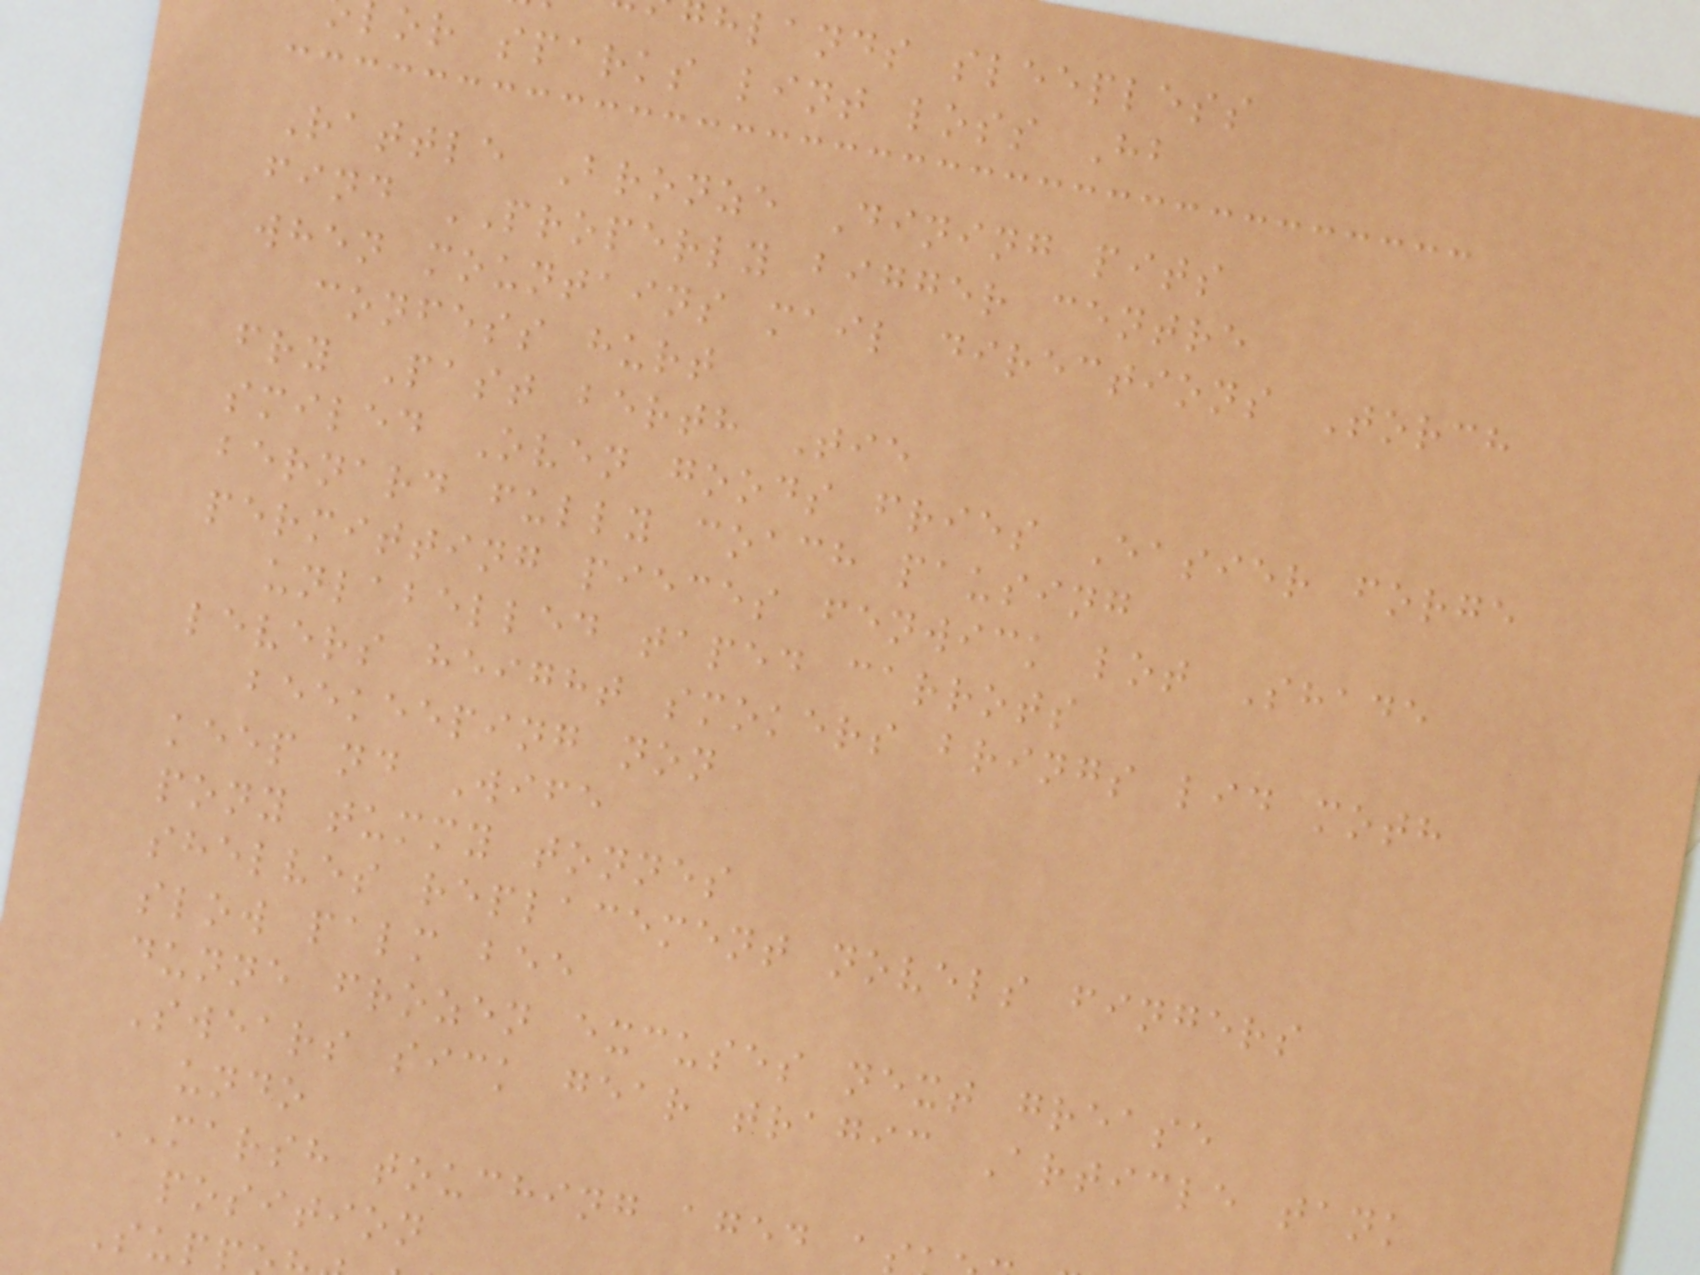hlands sleepless
or sparks lint loss Hb
Rattle Bronze Dining pits
find PROPERLY bigger centre
when mountains mail directions Torch
confess hurt
fry Past berth Tie
smiled Oven goods fries Easier forge
bernard fully coach pausing
permitting pieces fenwick lot Shade
unlabelled taped carrots
levers height smokers brings lid moth
beekeeping non
keep nd Wife
pony tummy tonnes
shelves replacement novels fingers
slow palm bee
dunne frozen excuses next grease
Swears sick gear tragic Article tank
undo
MARSH touching aged a
position
